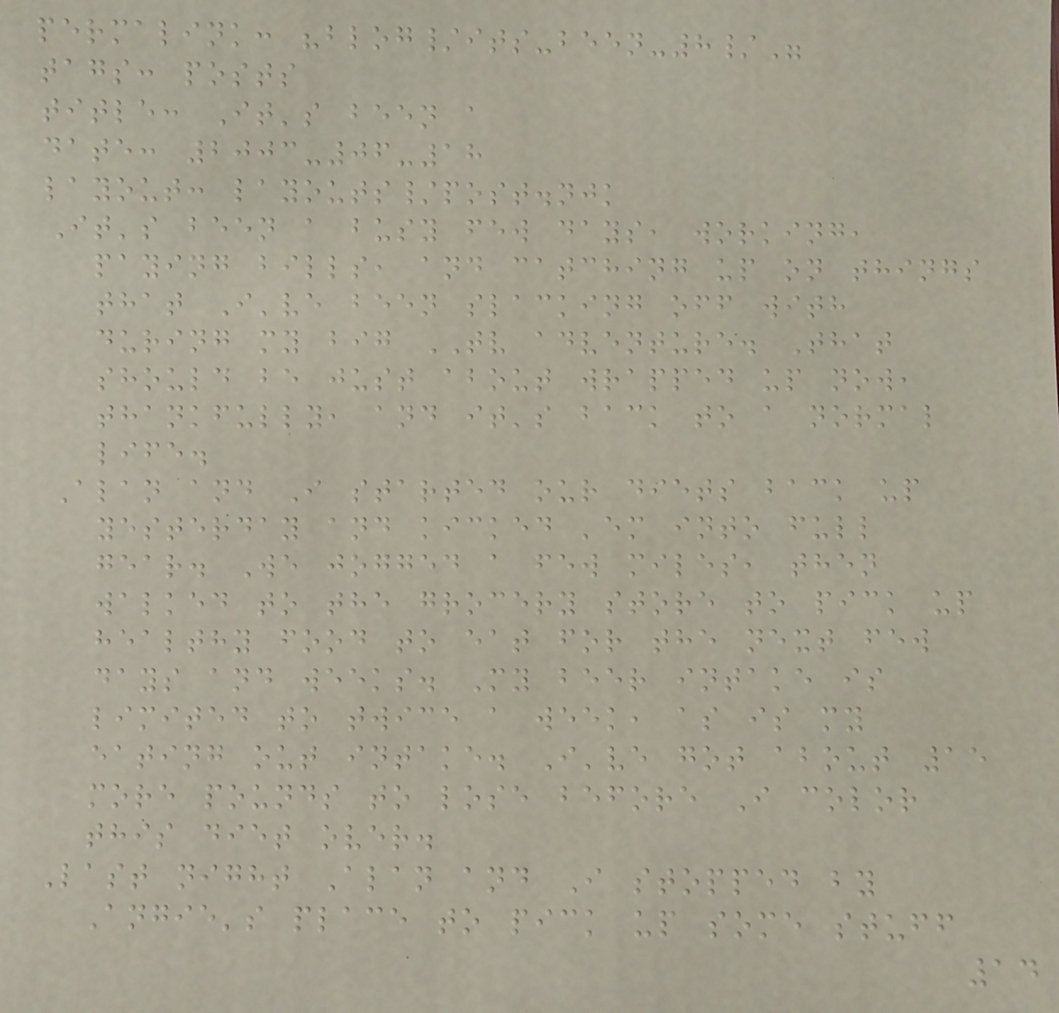permalink: "blog/its-been-8/"
tags: posts
title: It's been a
date: 2003-06-18
layout: layouts/post.njk
It's been a busy few days, working,
paying bills, and catching up on things
that I've been slacking off with
during my big TV adventure. That
should be just about wrapped up now,
thankfully, and it's back to a normal
life.
Alan and I started our diets back up
yesterday and kicked 'em into full
gear. We jogged a few miles, then
walked to the grocery store to pick up
healthy food to eat for the next few
days and weeks. My beer intake is
limited to twice a week, as is my
eating out intake. I've got about 15
more pounds to lose before I color
this diet over.
Last night Alan and I stopped by
Angie's place to pick up some stuff
14
